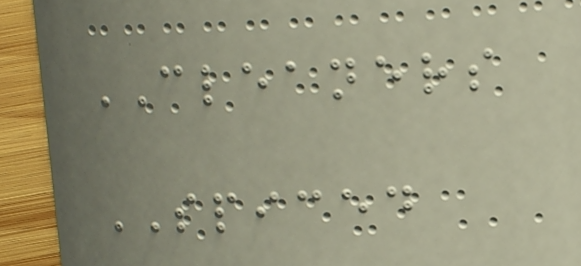CLEANERS
SPICED
